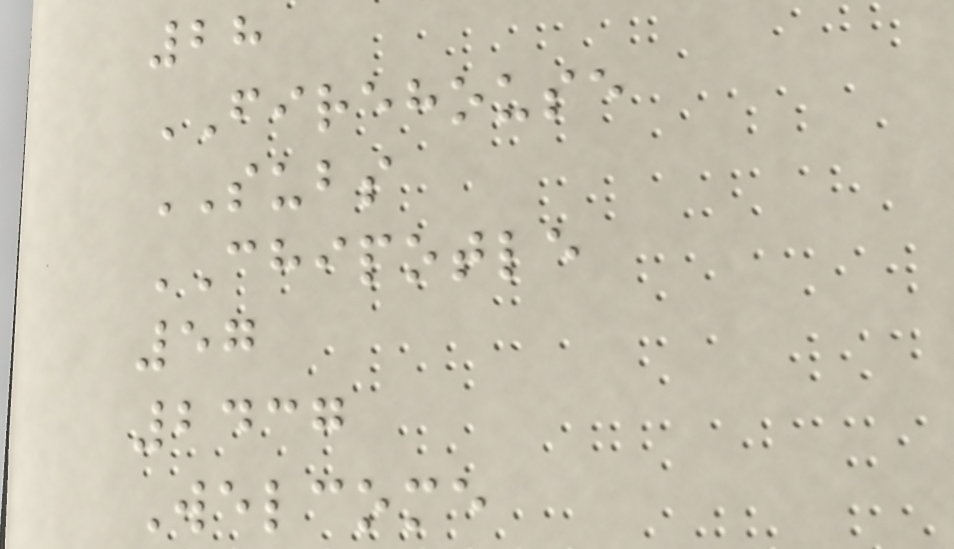28
FIREHOUSE
SUBS
CHIPOTLE
57
2437
Welcome
